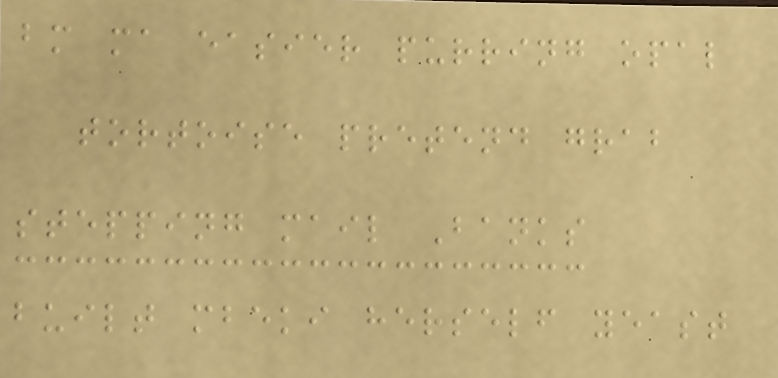bm ma easier purring opal
tortoise pretend grab
stepping mail Banks
built mbeki herself yeast
